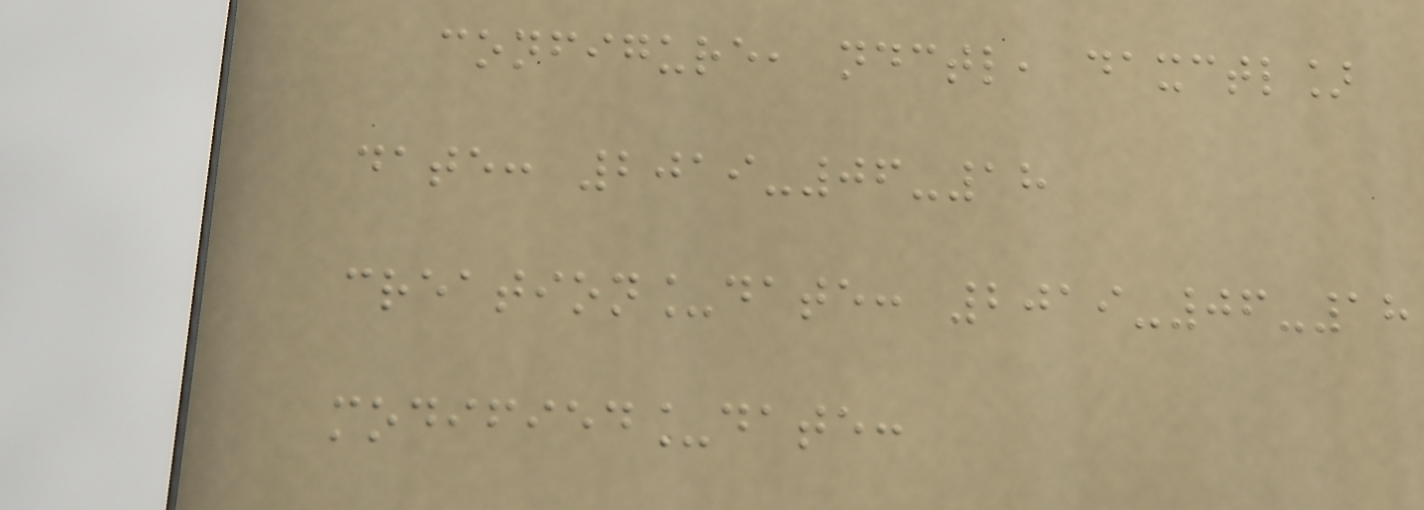configure, ndctl, daxctl]
date: 2019-06-18
creation_date: 2019-06-18
modified_date:
